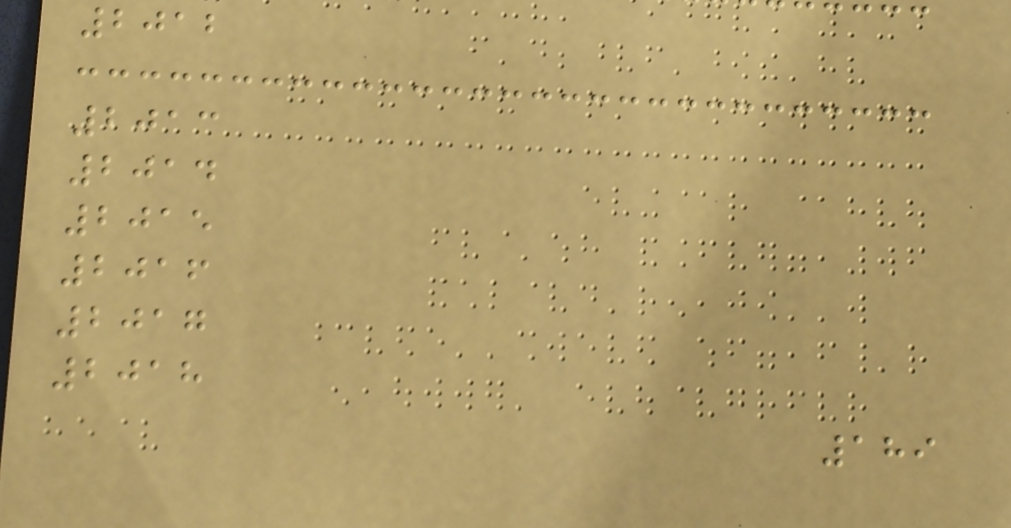2012
2013
2014
2015
2016
2017
2018
189
